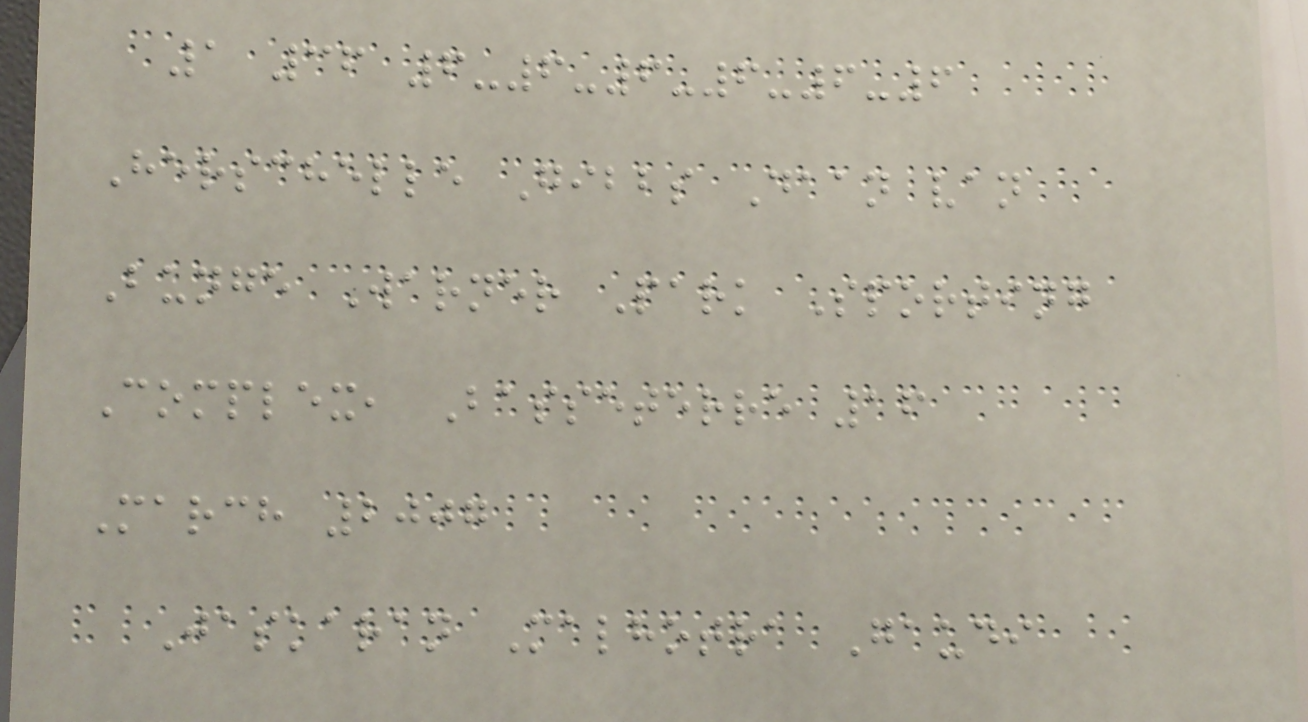1 36 6-6-6-6-6-6
Herschelle Gibbs Daan van
Bunge Warner Park Sporting
Complex, Basseterre 16
March 2007
Jaskaran Malhotra Gaudi
